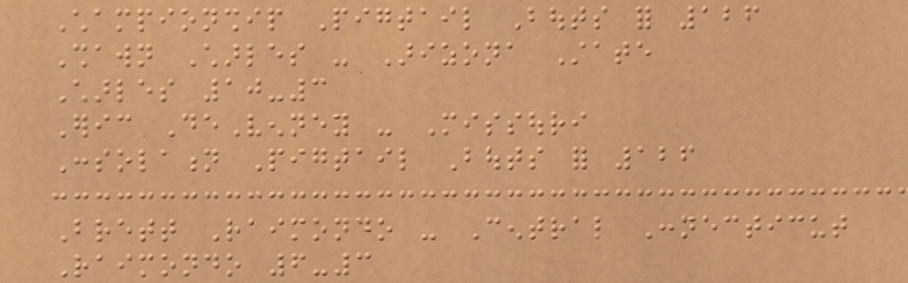Championship Pigtail Bouts for 126
Shawn Charles - Arizona State
Charles 10-3
Eric DeVenney - Missouri
Consolation Pigtail Bouts for 126
Brett Raimondo - Central Connecticut
Raimondo 6-3
